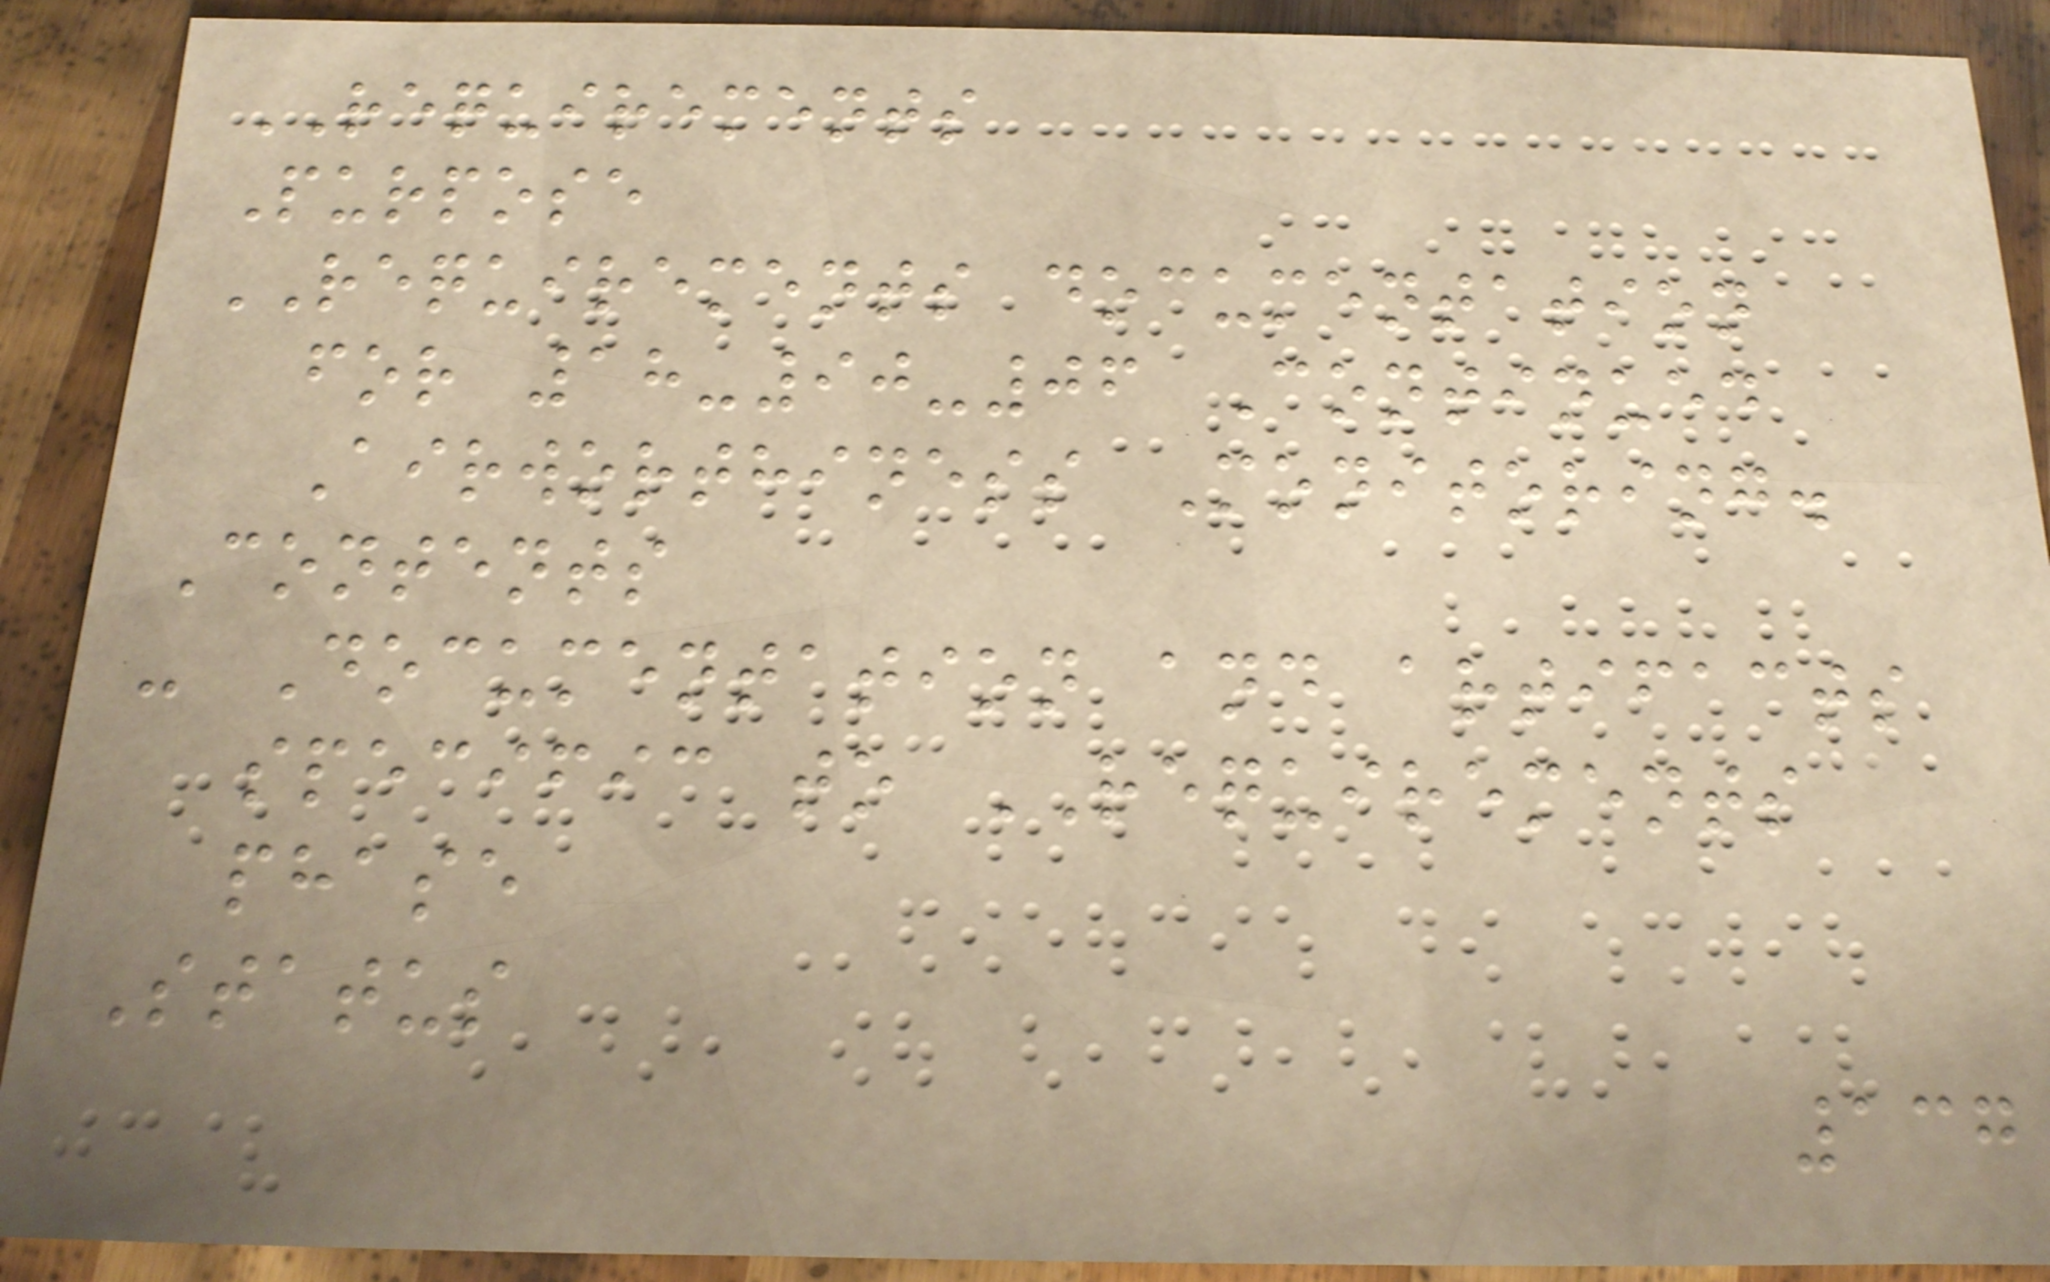REQUIREMENTS
Purpose
REQUIREMENTS documentation
for 18-90-06 Continued
Airworthiness Monitoring.
Contents
- Documentation and artifacts
specific to REQUIREMENTS
phase
Status
137
